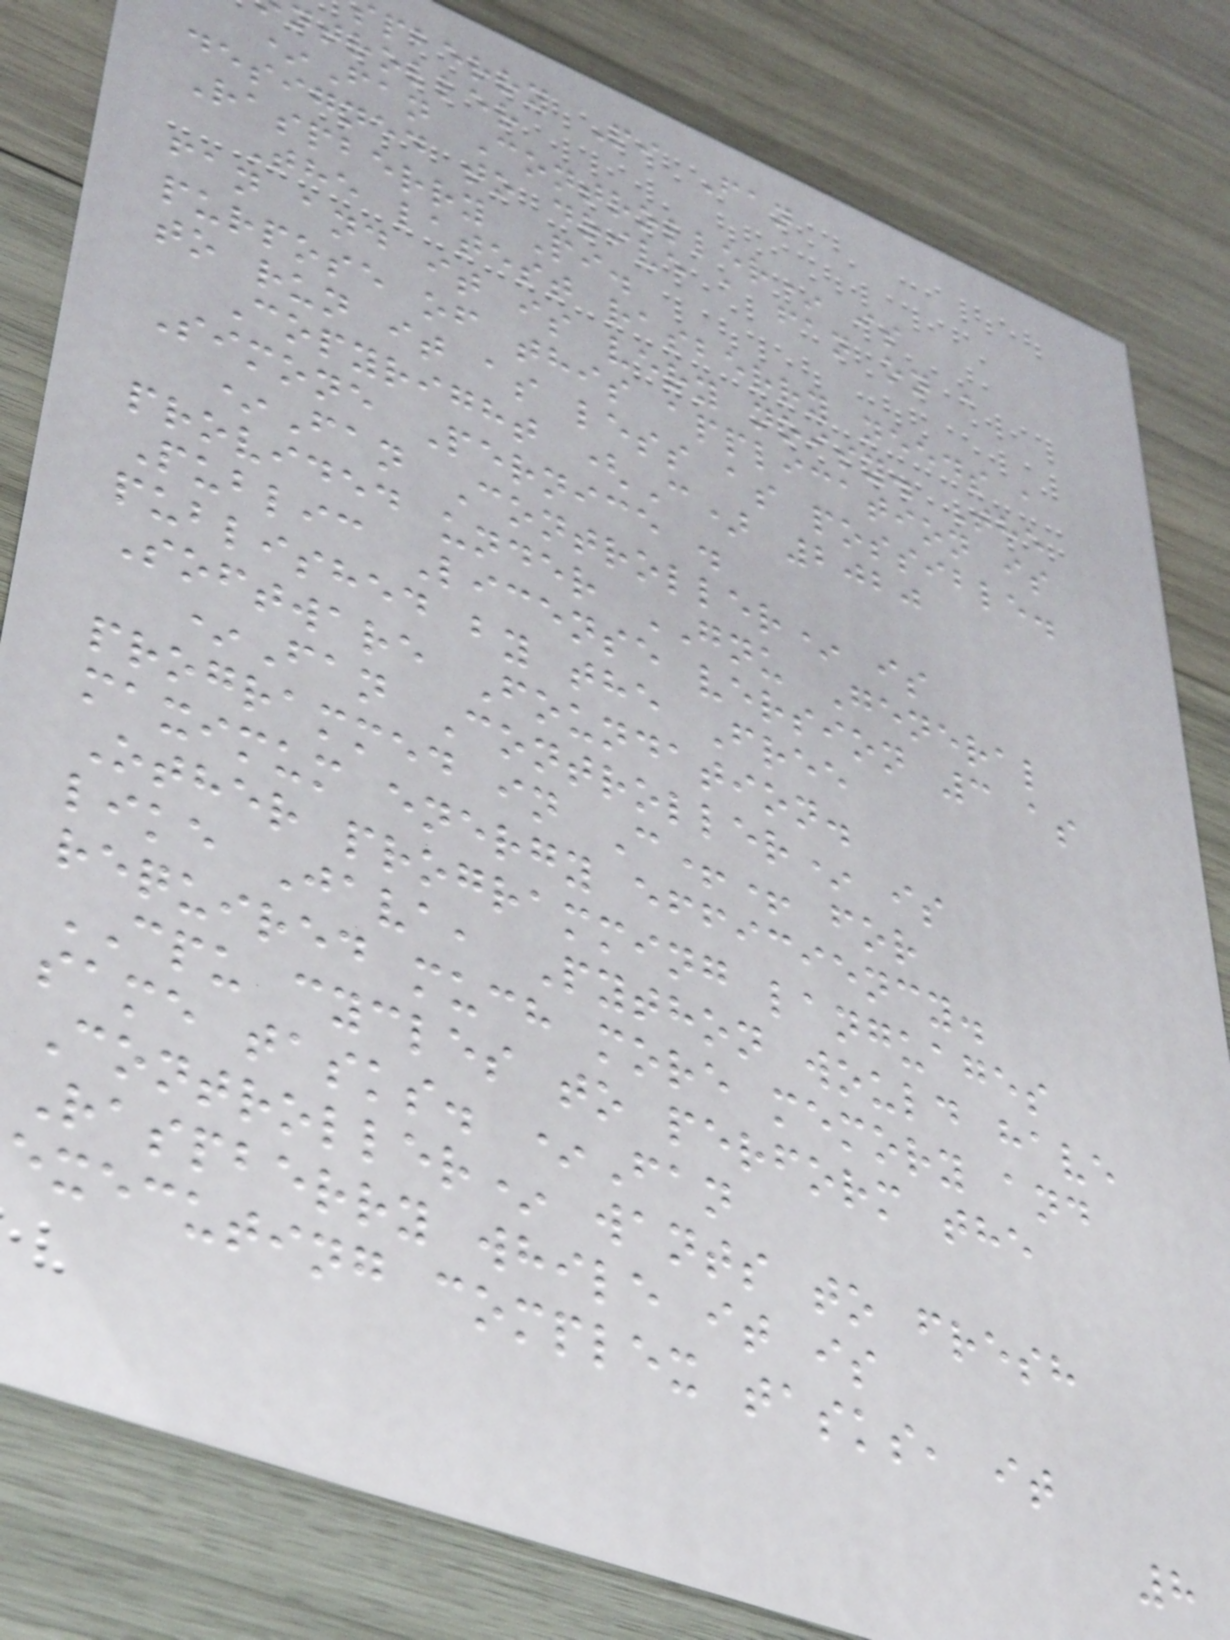pberry Pi Fan
ntroller
*Fan Controller* is
designed to drive a fan on a
Raspberry Pi.
The latest rasberry needs a
fan and it is very noisy. The
purpose of this application is
to run it as less as possible.
Copyright (C) 2020
Simone Pernice .
*Fan Controller* is
provided under GNU General
Public License version 3 as
published by the Free
Software Foundation.
*Fan Controller* is
programmed in C++ for
maximum energy efficiency.
Other programming languages
like Java, Python would have
required much more memory and
CPU cycles to perform the
same tasks. *Fan
Controller* wants to fresh
Raspberry while it is
executing complex tasks, it
8
